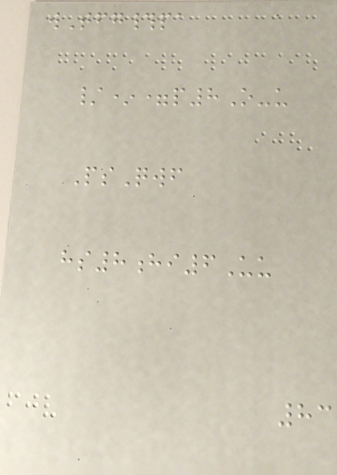wTfg#pa
/*=p8O-u
PsQwf
hs8hi6Uu
83
